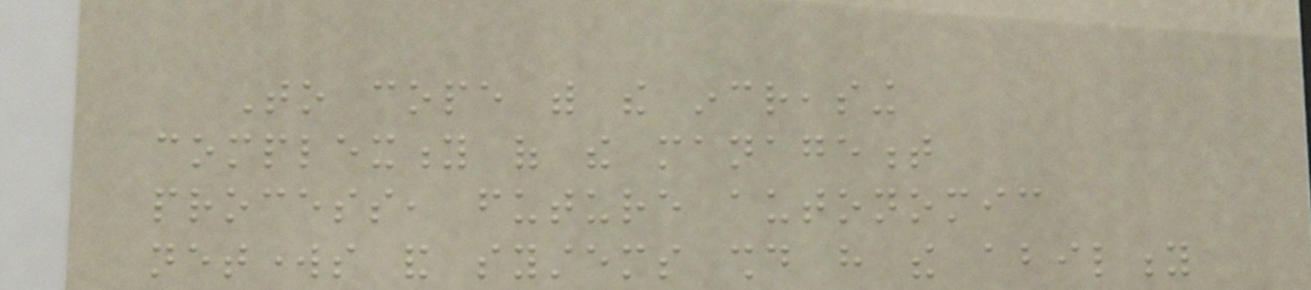To cope with the increasing
complexity of the management
process, future autonomic
networks and systems should have the ability
